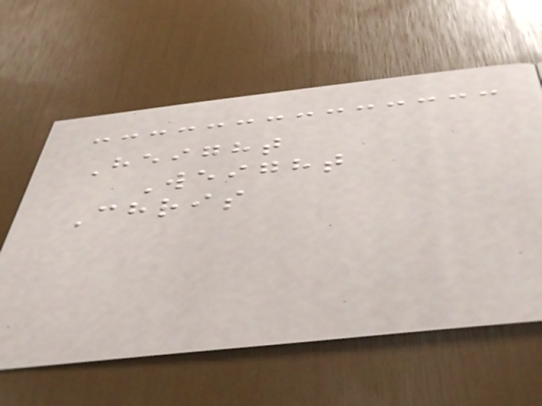Height
Weight
Chris
